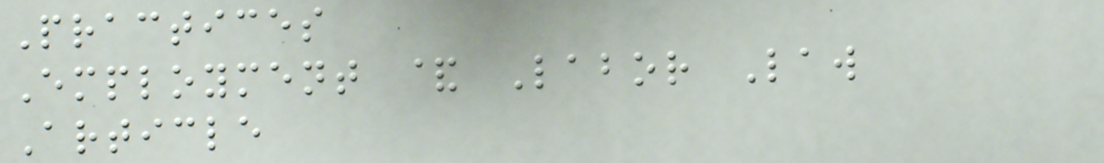Practices
Employment & Labor Law
Article
